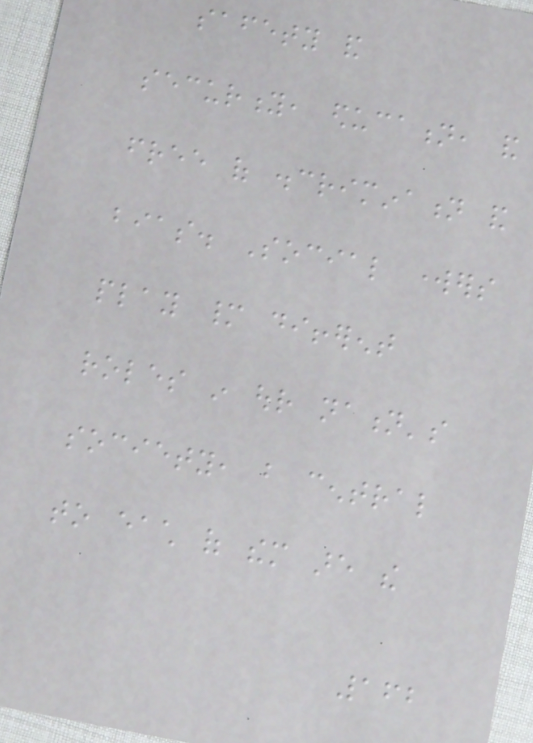safety and
security, education, and
free of discrimination and
bias. Social workers
play many different
roles in our nation's
society, but central
to each of them are the
162
